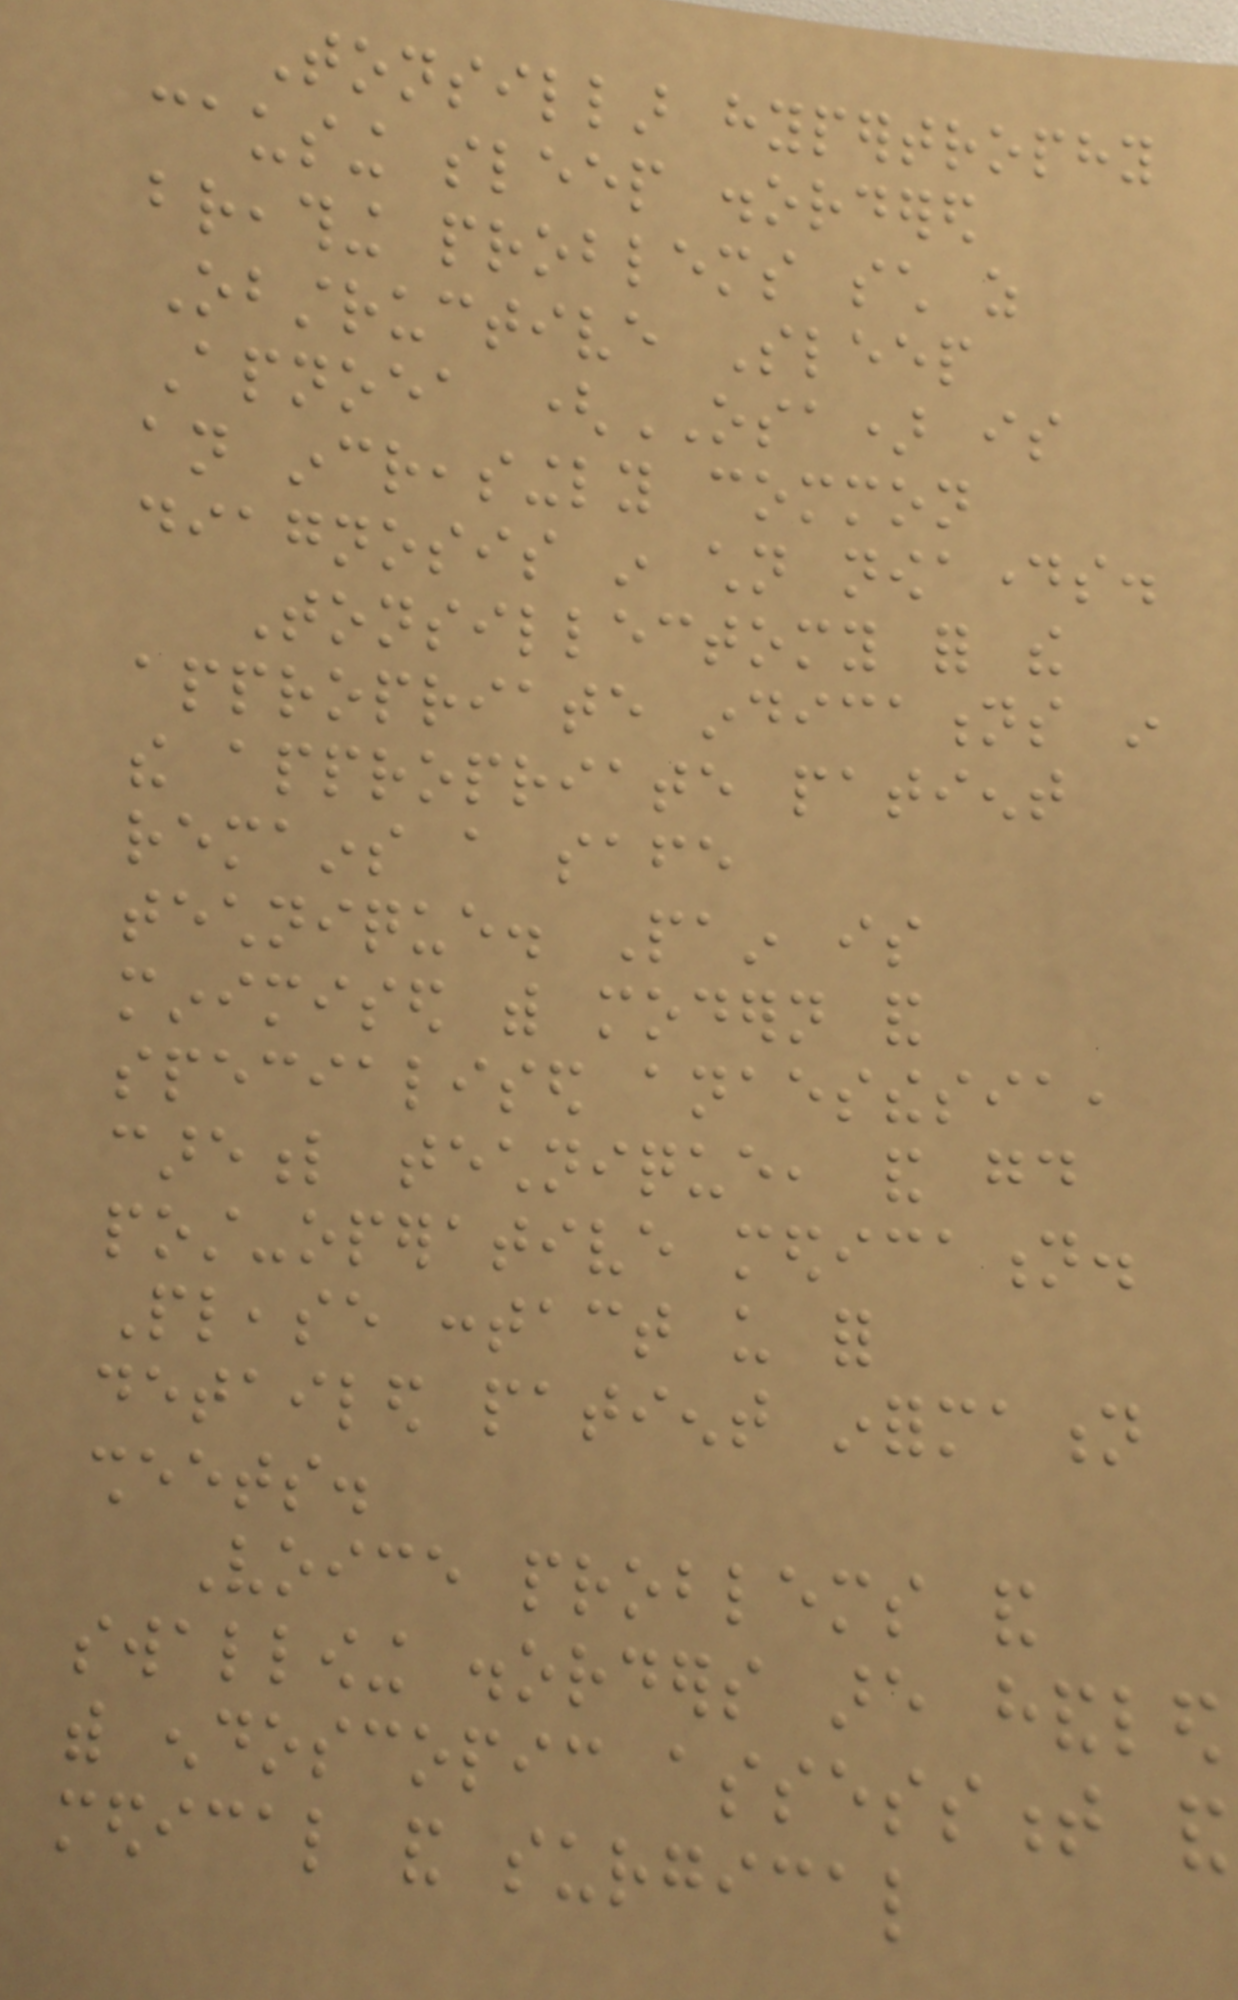Tonsillar hypertrophy
causing sleep disordered
breathing problems such as
Obstructive Sleep
Apnoea (OSA) is
an increasingly common
diagnosis in children nowadays.
Tonsillectomy for the
appropriate indications in
the appropriate patient
remains a safe
technique. Pain is
minimised with modern and
specialised anaesthesia,
careful technique, and good
post-operative medication.
Please contact us for
detailed patient information
sheets.
Voice problems and
swallowing disorders are handled
with endoscopic assessment and
medical and surgical
